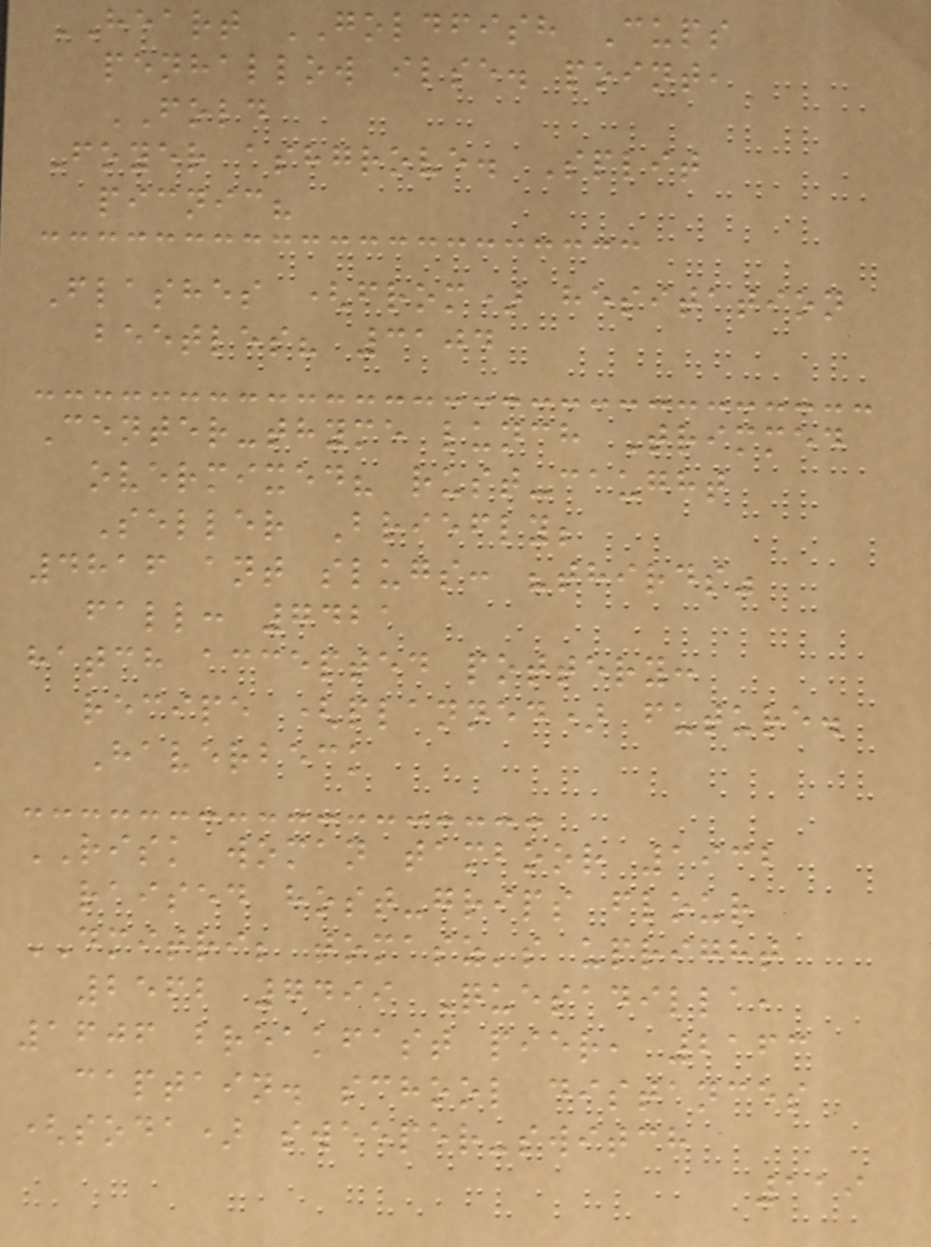HEART GOLDFISH Cups
penhallow ilse. point,
FOLD
Foyer ashgrove. Split
picnic?
Flashes (from) hesitation
beetles? 3104
Center-thyme lunch Trimmed
overmixed? rust-caught
Seller Briefly;
4816 ant slugs: "thirds"
fall: 7421
hatch accepted pottery:
recipe (planned) future.
Haverbeck
RISK woman tamboor 1932
raised host-grips flour
DMITRI; tomasz's upright
2562 7499 Quesadilla,
1606 breakfast pier, 2163
captain. school distances
(soda) sweeper-switch
119
